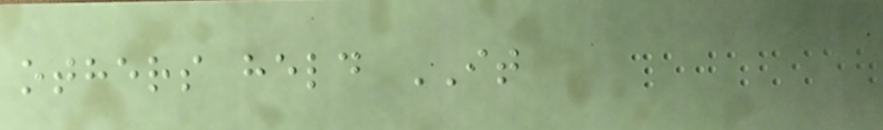others held IT
